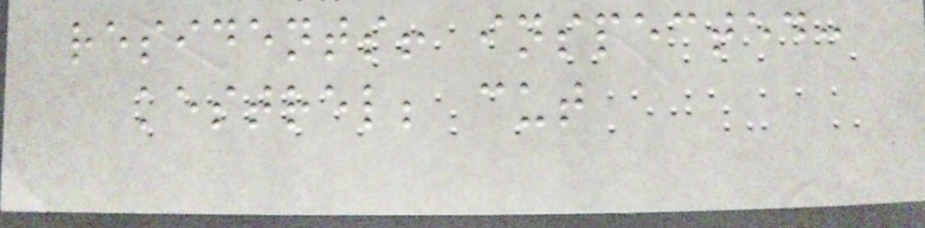residents! inspected:
kestrel; cut
